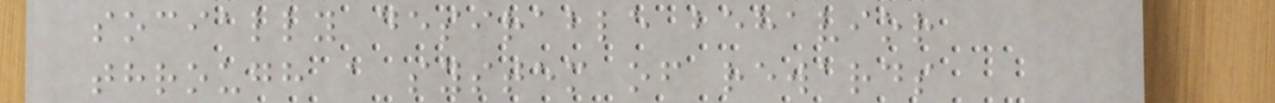socially desirable behavior
through a system of rewards
